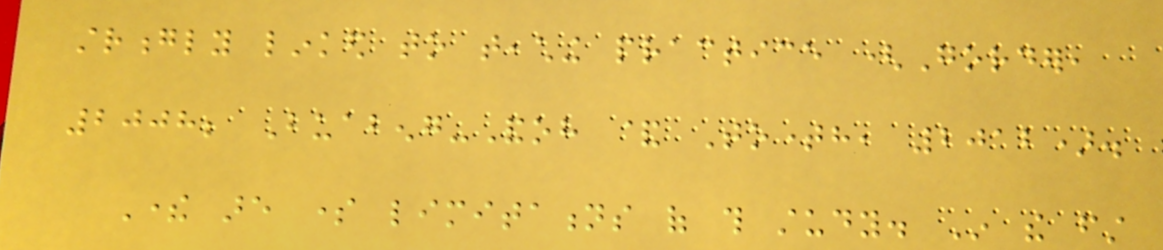strongly linked to teaching practice (Gorder,
2008; Buabeng-Andoh & Totimeh, 2012).
There are some limitations of this study. In the first
